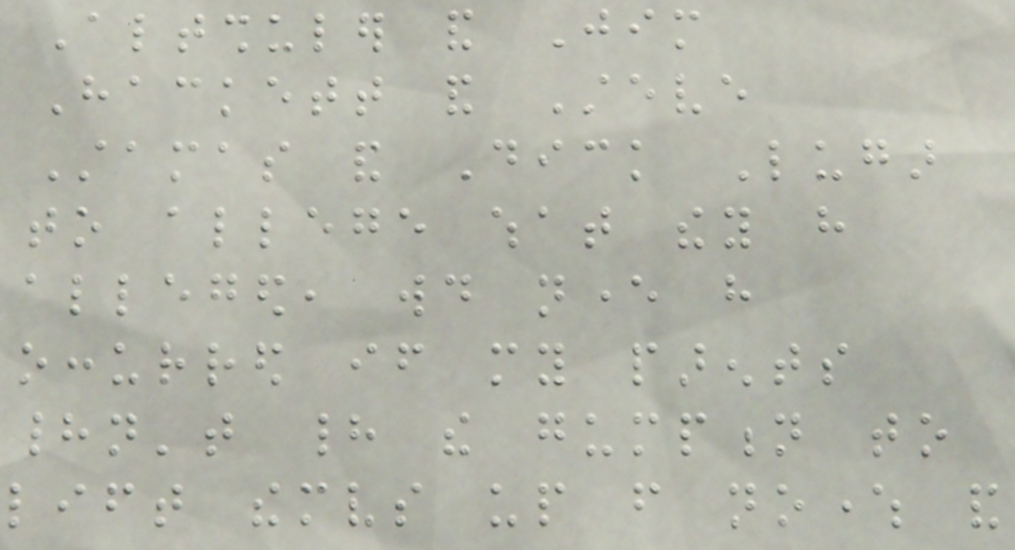Altshuler and Jim
Hackett and Steve
Stamas and Dick Lugar
to allege what they have
alleged, would never have
occurred if my parents
hadn't had the gumption to
lift themselves up from nowhere and
